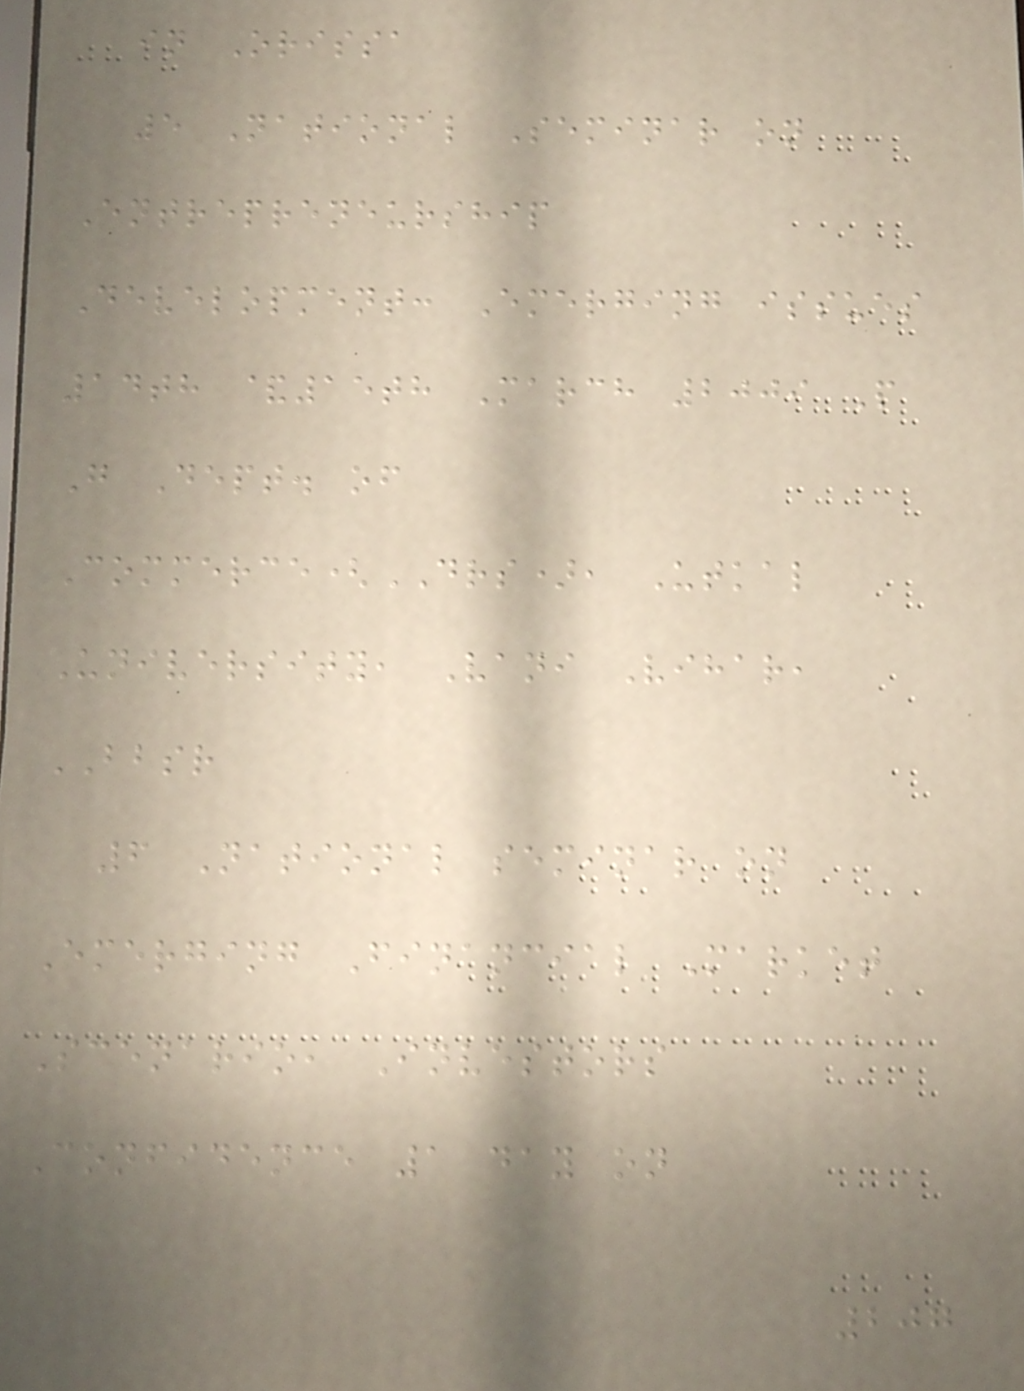in Orissa
5 National Seminar on
Entrepreneurship
Development: Emerging issues
14th &15th March 2009 P
G Dept. of
Commerce(DRS), Utkal
University, Vani Vihar,
BBSR
6 National seminar on
Emerging Financial Market
Scenario, Investors
Confidence 1 day on
207
